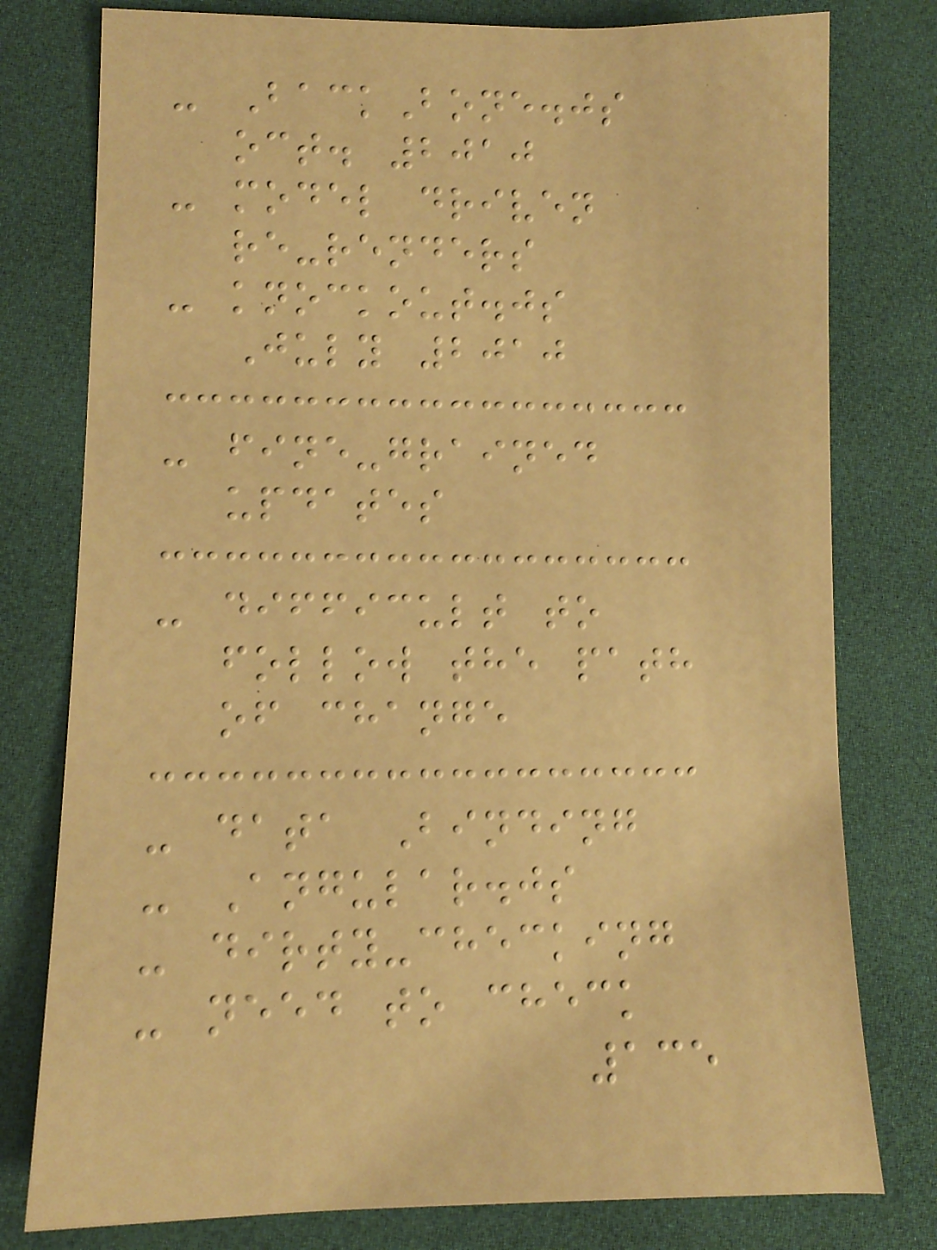- BackBone.js
oct. 2010
- model driven
re-renders
- knockout.js
July 2010
- fine-grained
updates
- difficult to
follow the path
of change
- data Binding
- Angular.js
- dirty-checking
- need to check
135
